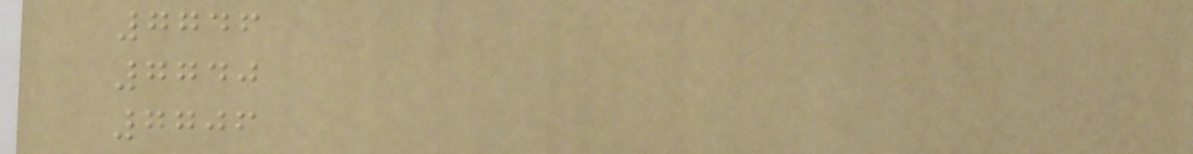7746
7740
7706
